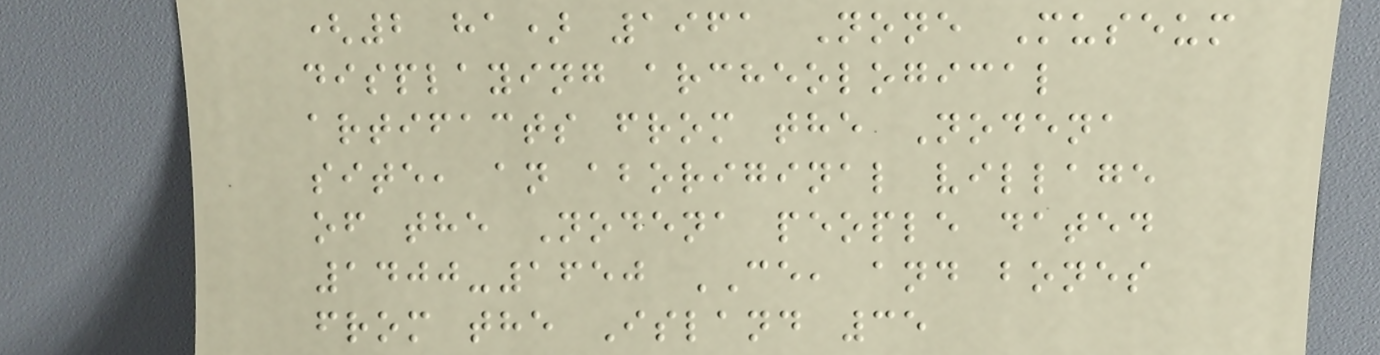(2 ha) 1961 None Museum
displaying archeological
artifacts from the Nodena
site, an aboriginal village
of the Nodena people dated
1400-1650 CE, and bones
from the Island 35
